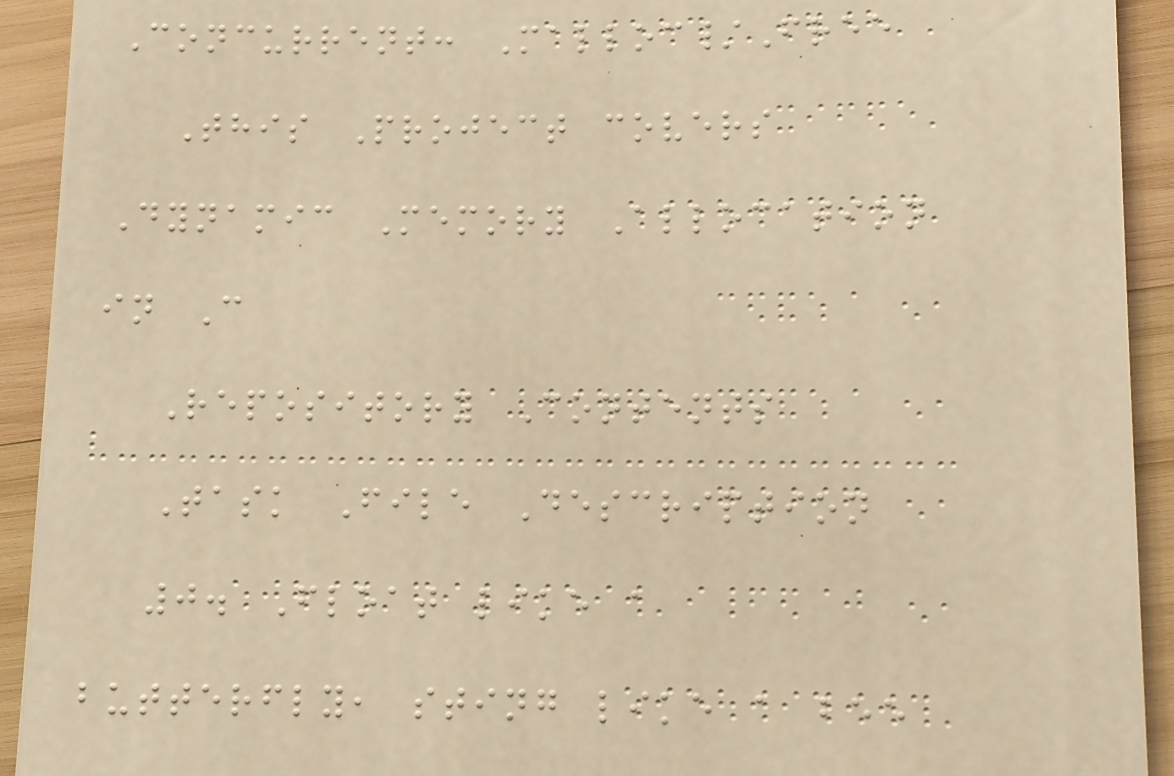Concurrent: Malloc/Free
This Project covers
Dynamic Memory Allocation
in C
Repository Contents
Task File Description
0. Float like a
butterfly, sting like a bee
